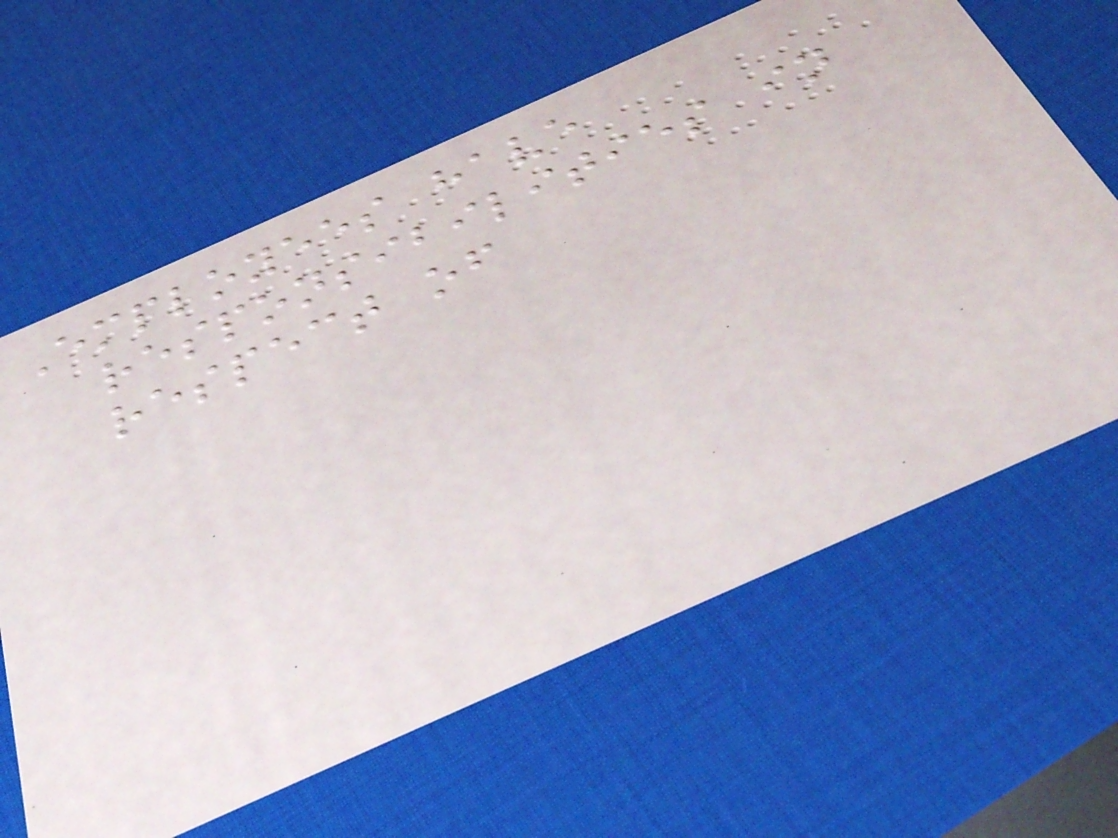Employees have
responsibilities in
respect of
